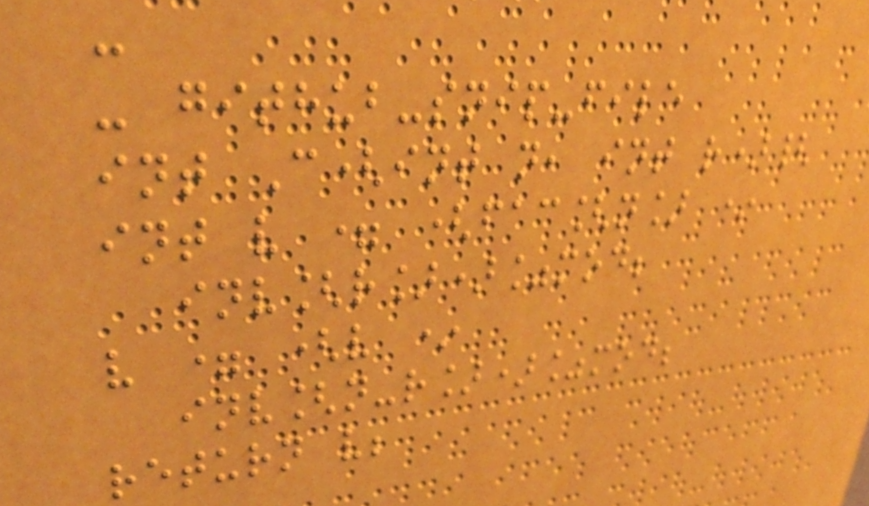-
- github-snip-file
int C(int n, int r){
int v = (fac[n] *
inv[r])%mod;
v = (v *
inv[n-r])%mod;
return v;
